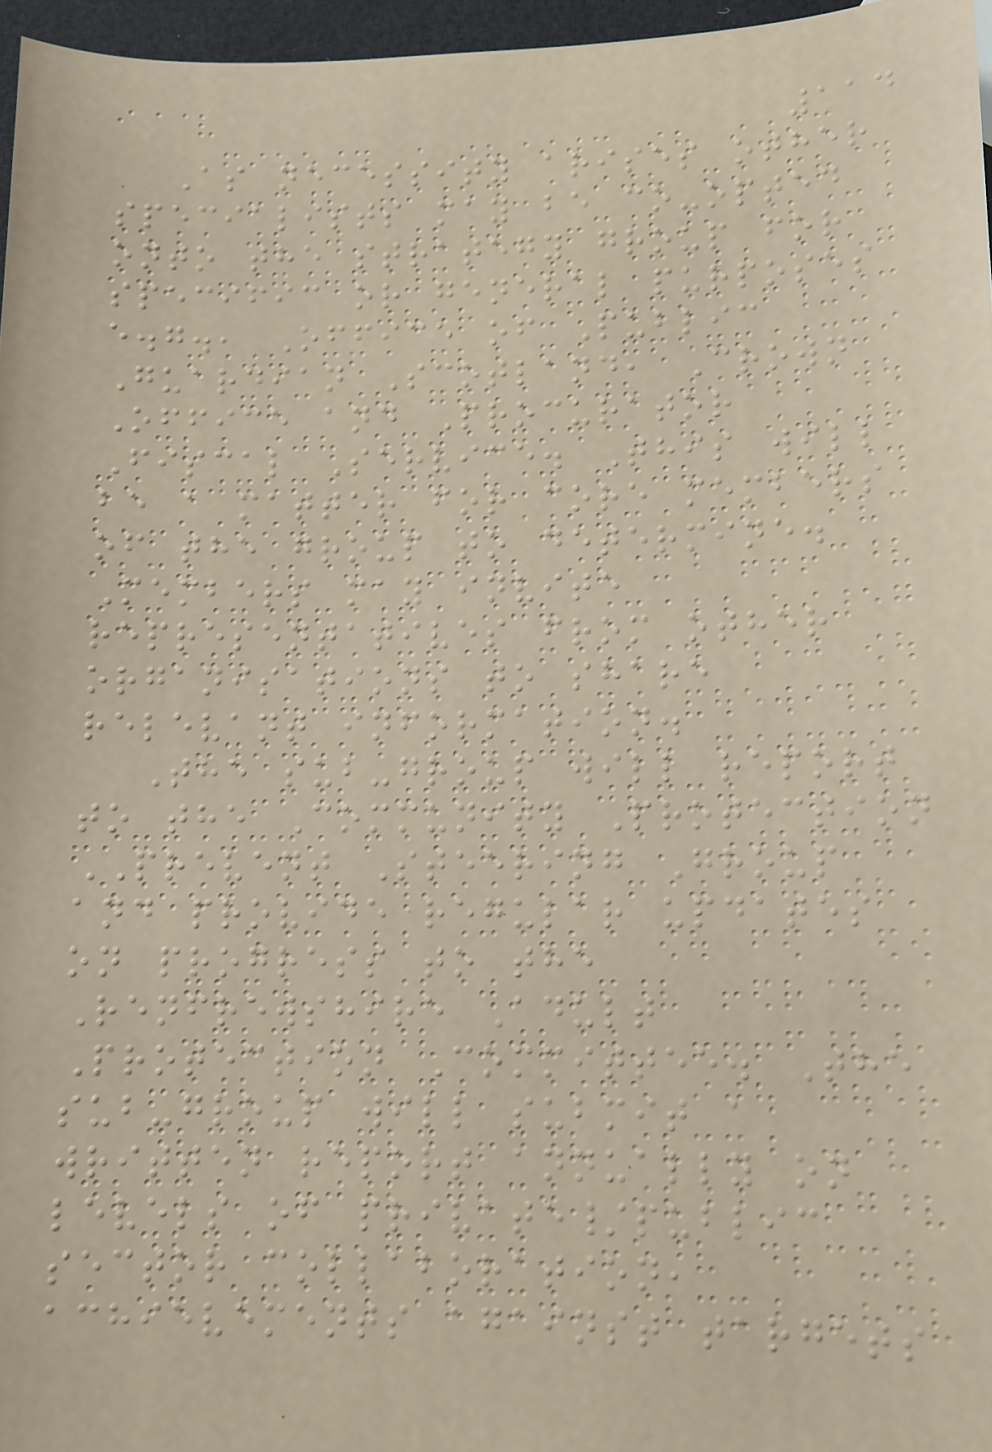114
As necessity arises other
specialists may be co-opted
onto the strategy group for
specific or general purposes
e.g., Office of Public
Guardian Scotland, Crown
Office and Procurator
Fiscal Service. This will
be a matter for core members
of the group to determine.
Members may invite
representatives from other
organisations to share
relevant information.
The sub-group will report
to the Community Protection
PREVENT Steering Group
and provide regular updates
on progress to the
Renfrewshire Adult
Protection Committee. The
sub-group will submit a
written report annually on
levels of private/public
sector collaboration,
achievements against targets
